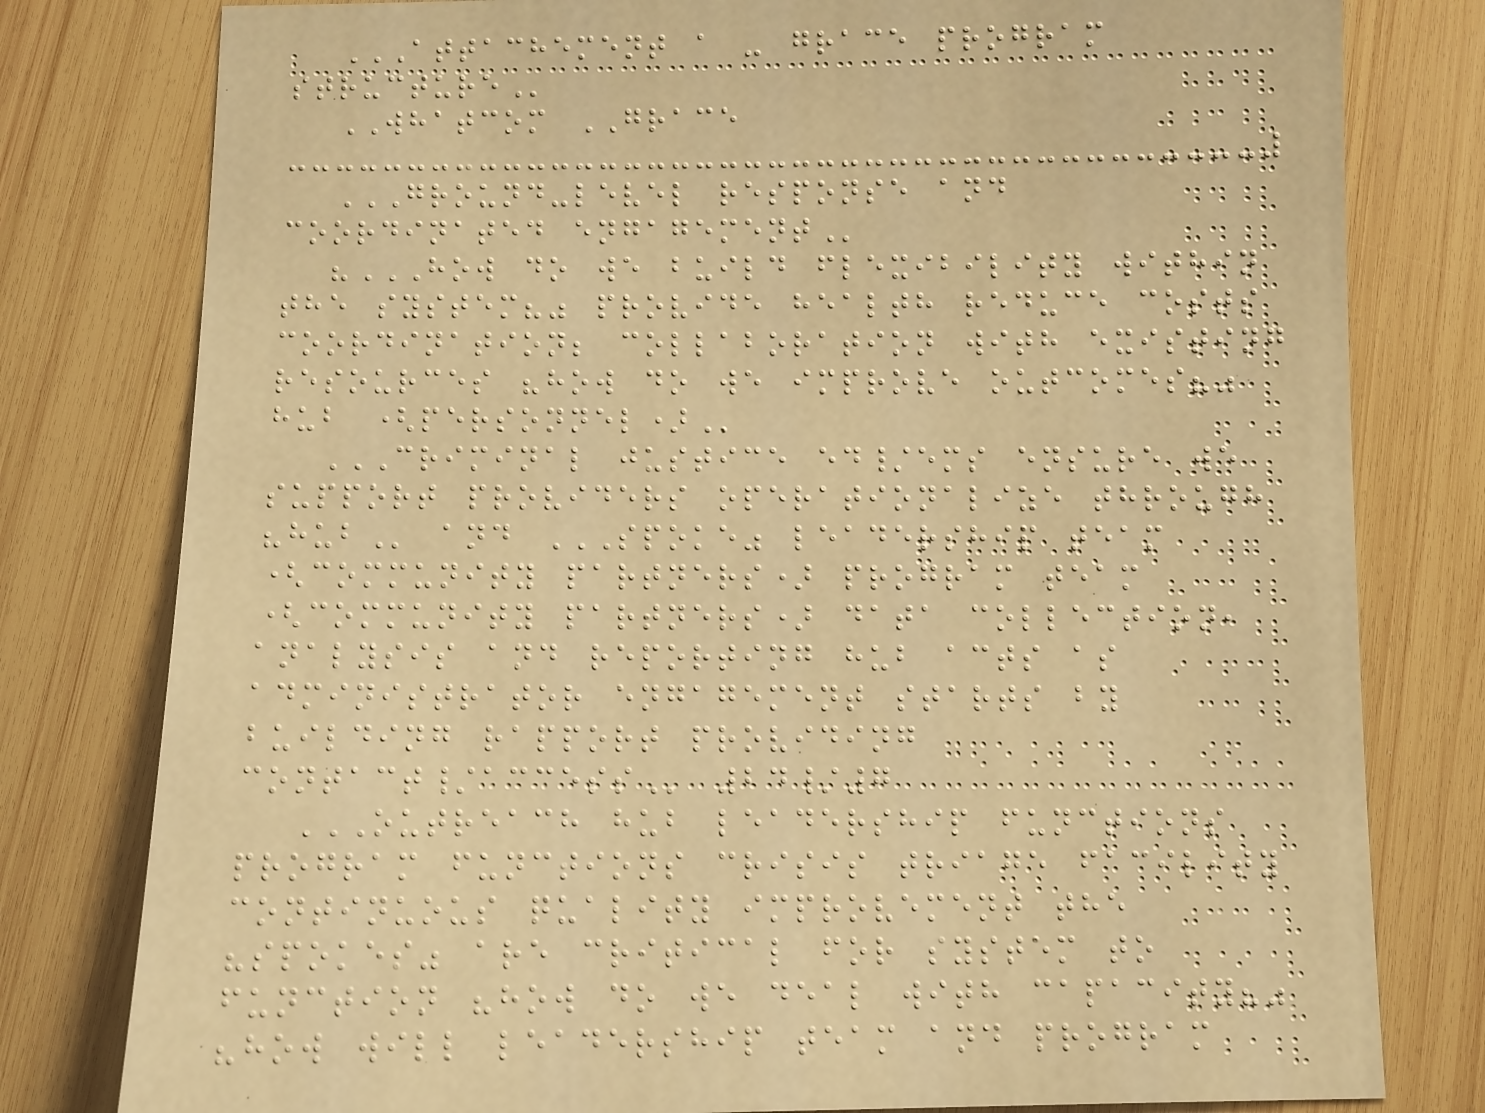ATTACHEMENT A - GRACE PROGRAM
STRUCTURE
WHATCOM GRACE
GROUND-LEVEL RESPONSE AND
COORDINATED ENGAGEMENT
"HOW DO WE BUILD FLEXIBILITY WITHIN
THE SYSTEM?" PROVIDE HEALTH REDUCE COSTS
COORDINATION; COLLABORATION WITH EXISTING
RESOURCES "HOW DO WE IMPROVE OUTCOMES?"
HUB (PERSONNEL)
CRIMINAL JUSTICE ED/EMS ENSURE WE
SUPPORT PROVIDERS OPERATIONALIZE THROUGH
"HUB and SPOKE" LEADERSHIP TEAM
(COMMUNITY PARTNERS) PROGRAM TEAM
(COMMUNITY PARTNERS) DATA COLLECTION,
ANALYSIS AND REPORTING HUB ACTS AS
ADMINISTRATOR ENGAGEMENT STARTS BY
BUILDING RAPPORT PROVIDING
CONTACT/ACCESS 24/7
OUTREACH HUB LEADERSHIP FUNCTIONS
PROGRAM FUNCTIONS CRISIS TRIAGE FACILITY
CONTINUOUS QUALITY IMPROVEMENT THE
"SPOKES" ARE CRITICAL FOR SYSTEM TO
FUNCTION "HOW DO WE DEAL WITH CAPACITY?"
"HOW WILL LEADERSHIP TEAM AND PROGRAM
